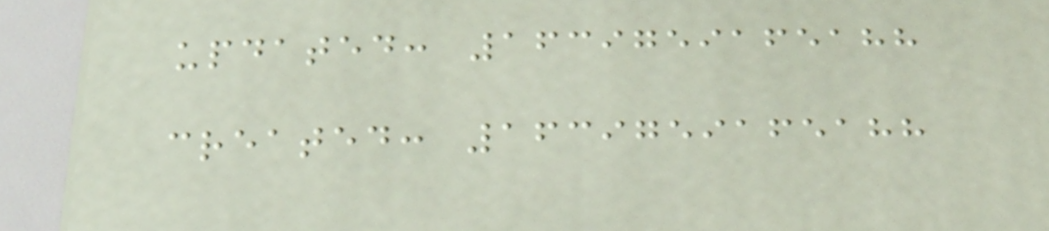updated: 1639759165188
created: 1639759165188
